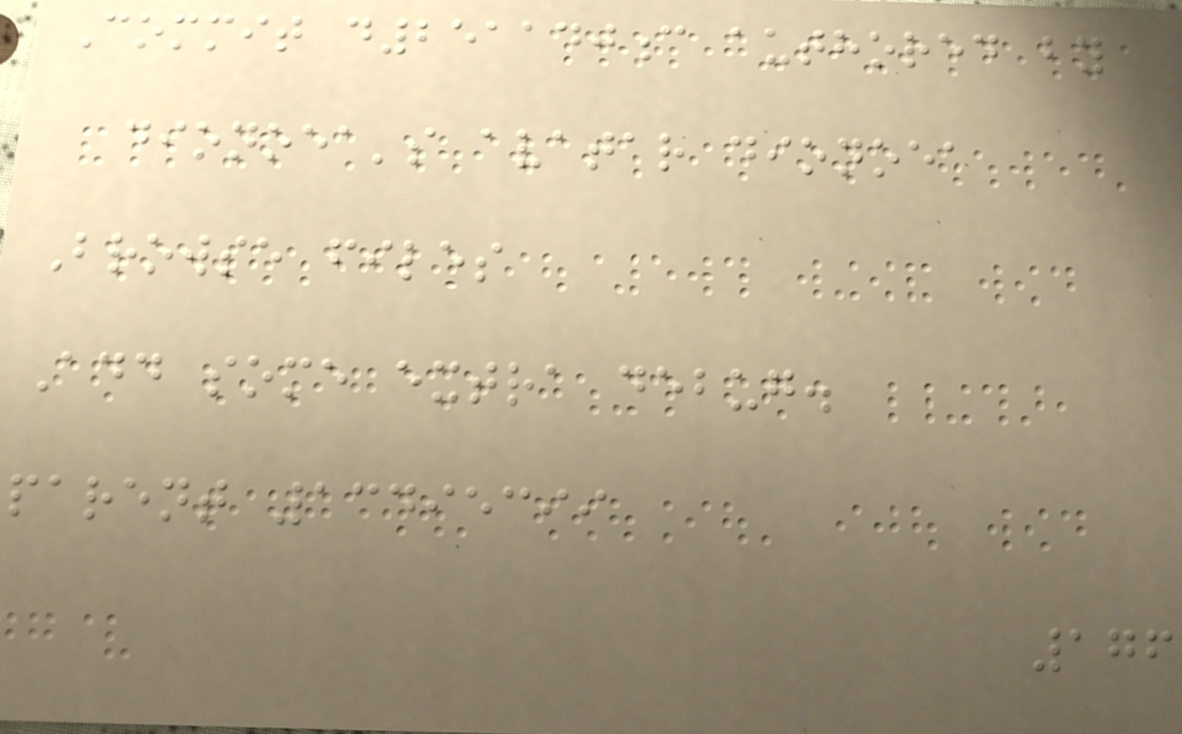Commit d251140c authored by
dionoea's avatar dionoea
Browse files
Add some extra debug.
parent 13495399
176
